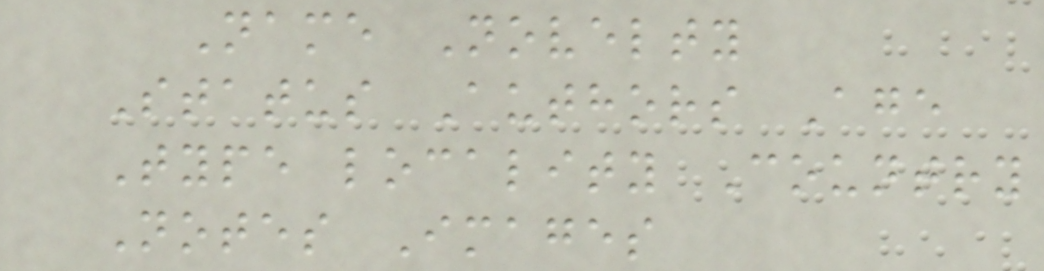Name Novelty
Status Authors Age
Type locality Country
Notes Images
